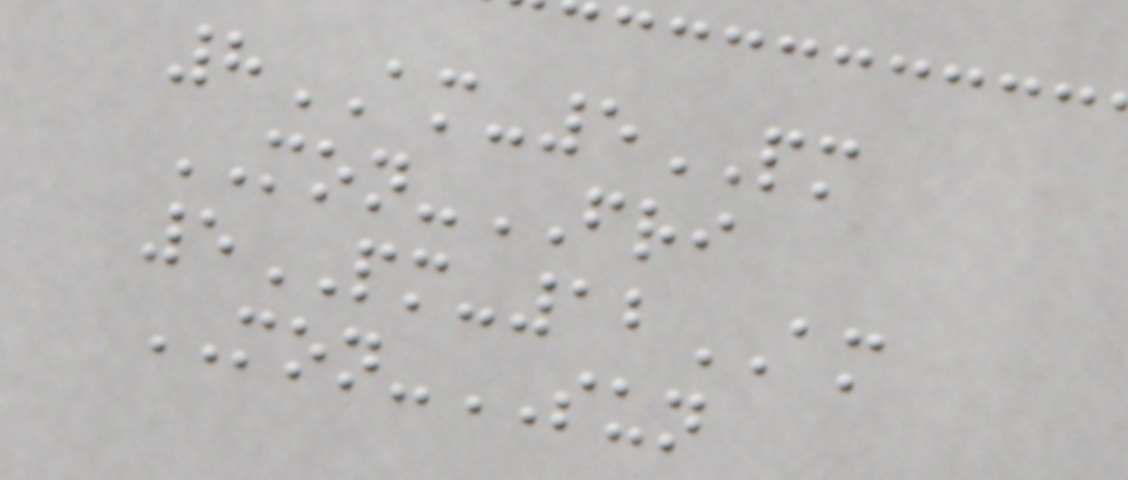8AM-5PM
MON-FRI
5PM-12AM
MON-SUN
